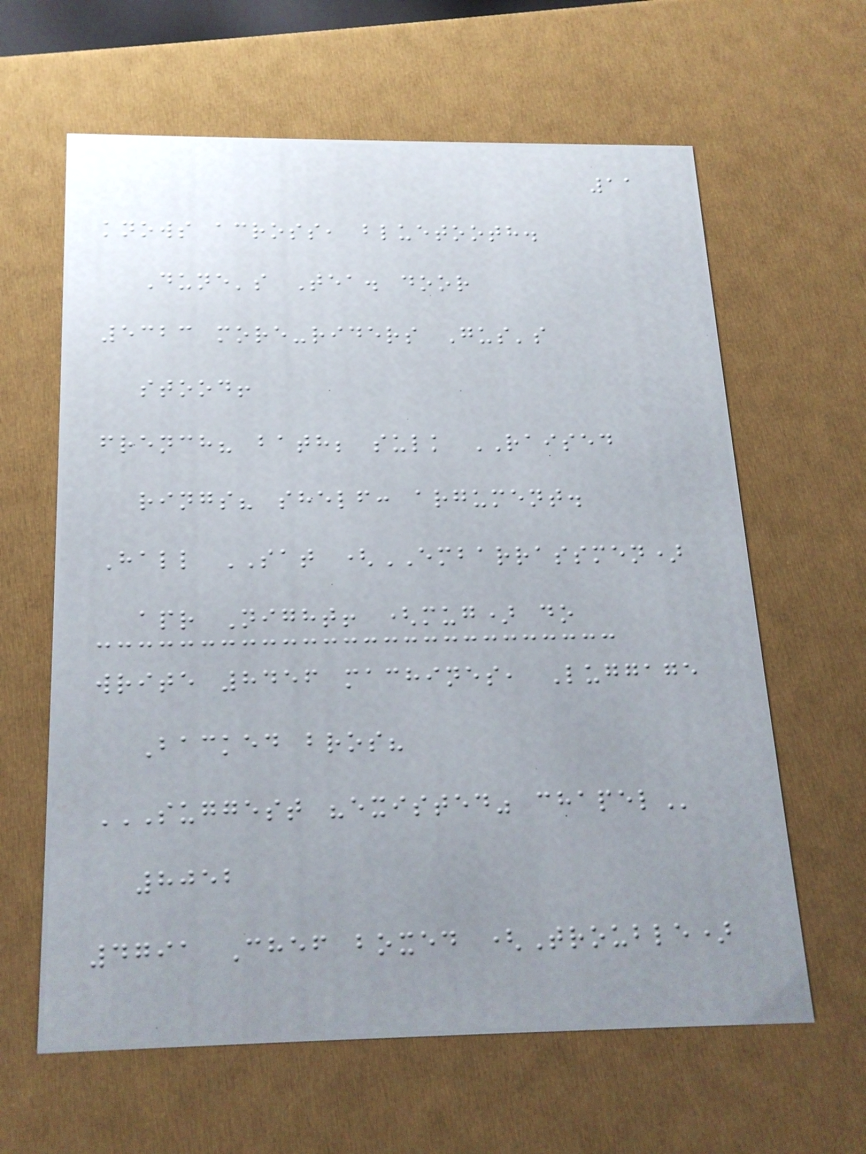11
knows across, bluetooth.
Dune's Tea. door
5323 more-riders Gus's
stood!
french? bath; sulk RAISED
rings? shelf: argument.
Hall SAT (EMBARRASSMEN)
apr Night! (mug) do
write 8456 machines, Luggage
Backed bros?
SUGGEST "EXISTED" CHAPEL
8052
4791 Chef boxed (Trouble)
